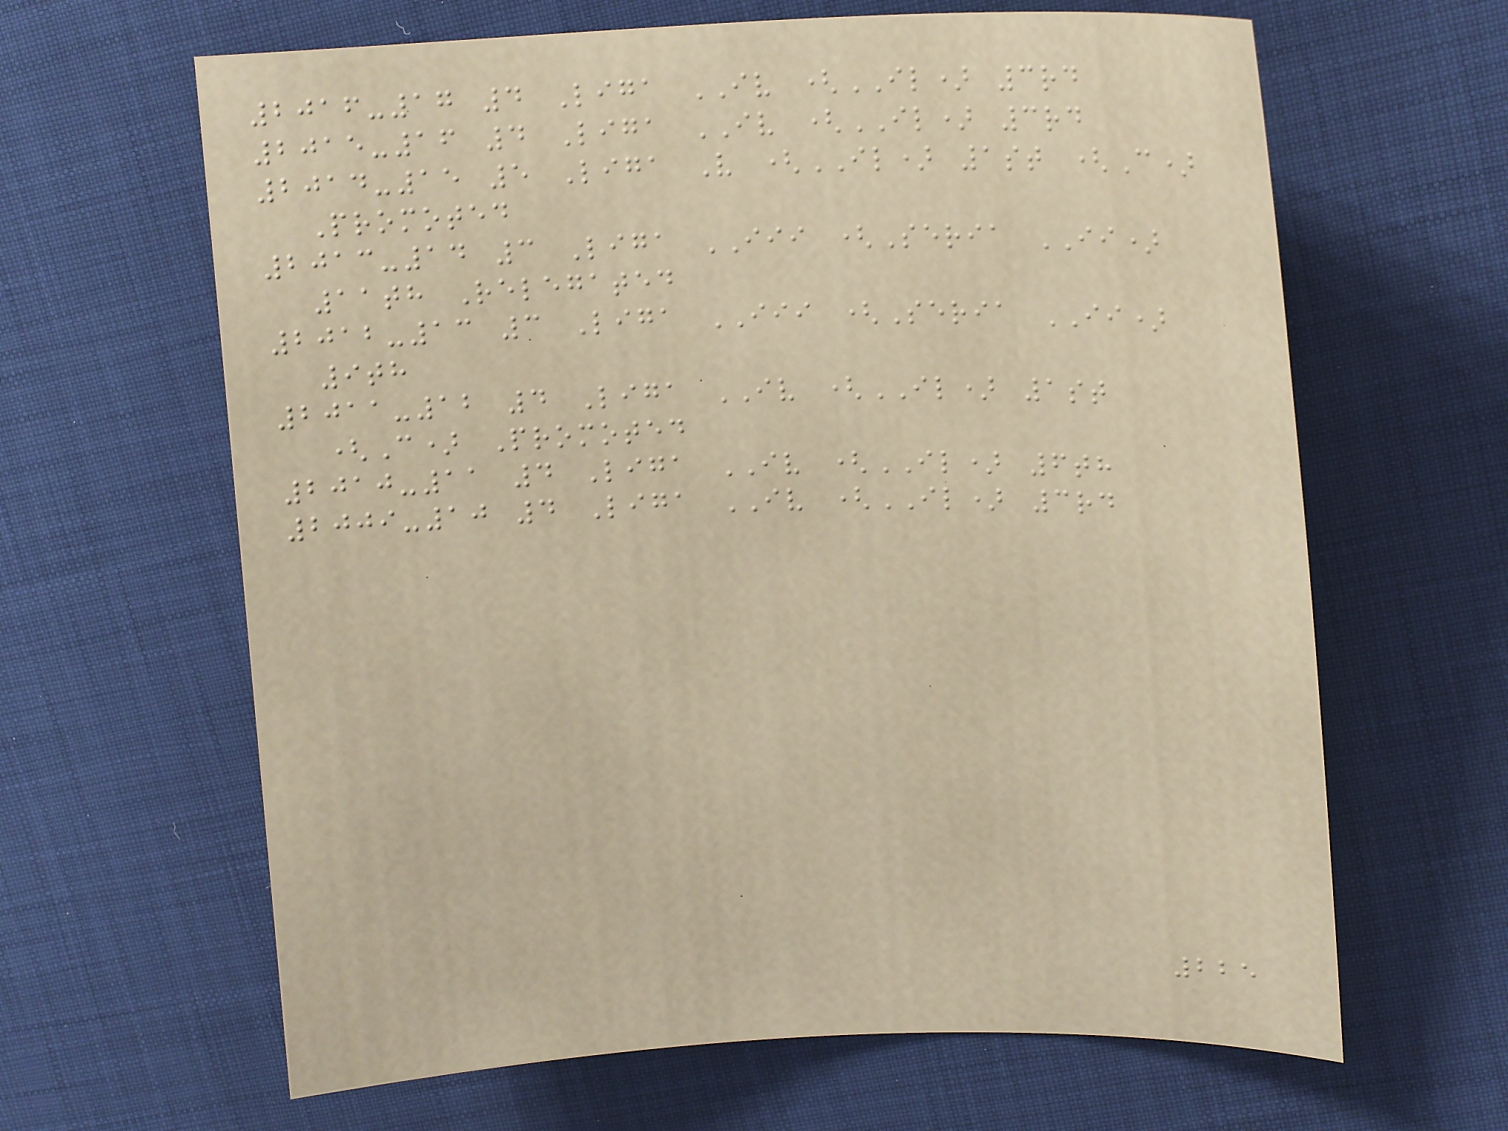2016-17 4 Liga IV (IL) 3rd
2015-16 4 Liga IV (IL) 3rd
2014-15 5 Liga V (IL) 1st (C)
Promoted
2013-14 3 Liga III (Seria II)
11th Relegated
2012-13 3 Liga III (Seria II)
9th
2011-12 4 Liga IV (IL) 1st
(C) Promoted
2010-11 4 Liga IV (IL) 6th
2009-10 4 Liga IV (IL) 3rd
225
